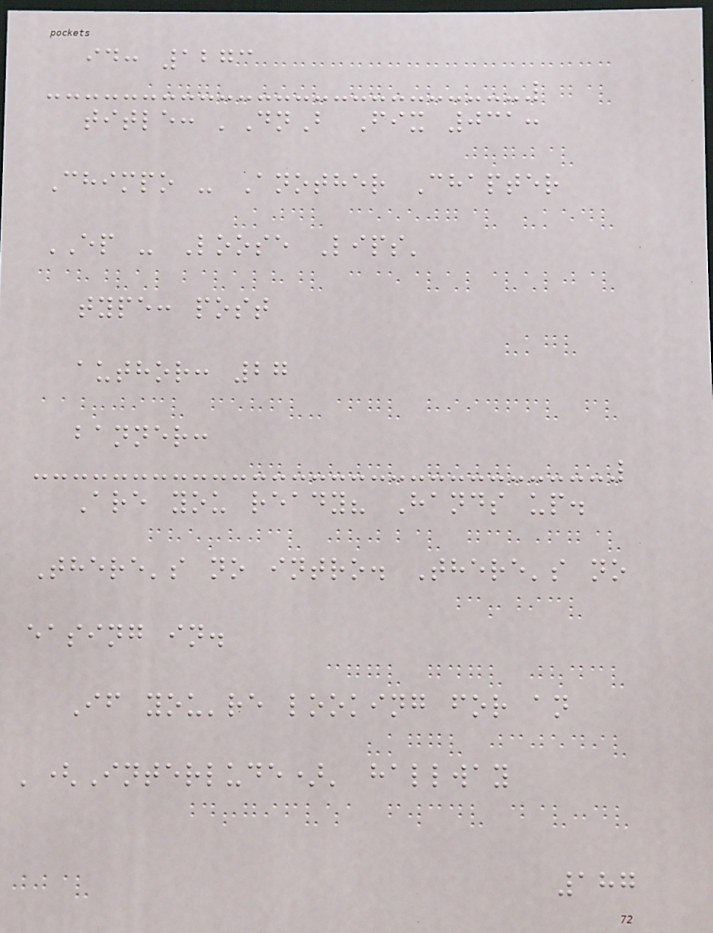id: 1273
title: 'DnB Fix 031:
Chimpo - Another Chapter
EP - Loose Lips'
type: post
author: 27
banner:
Are you ready? Hands up.
There's no intro. There's no
easing in.
If you're looking for an
'(Interlude)' hallway
187
